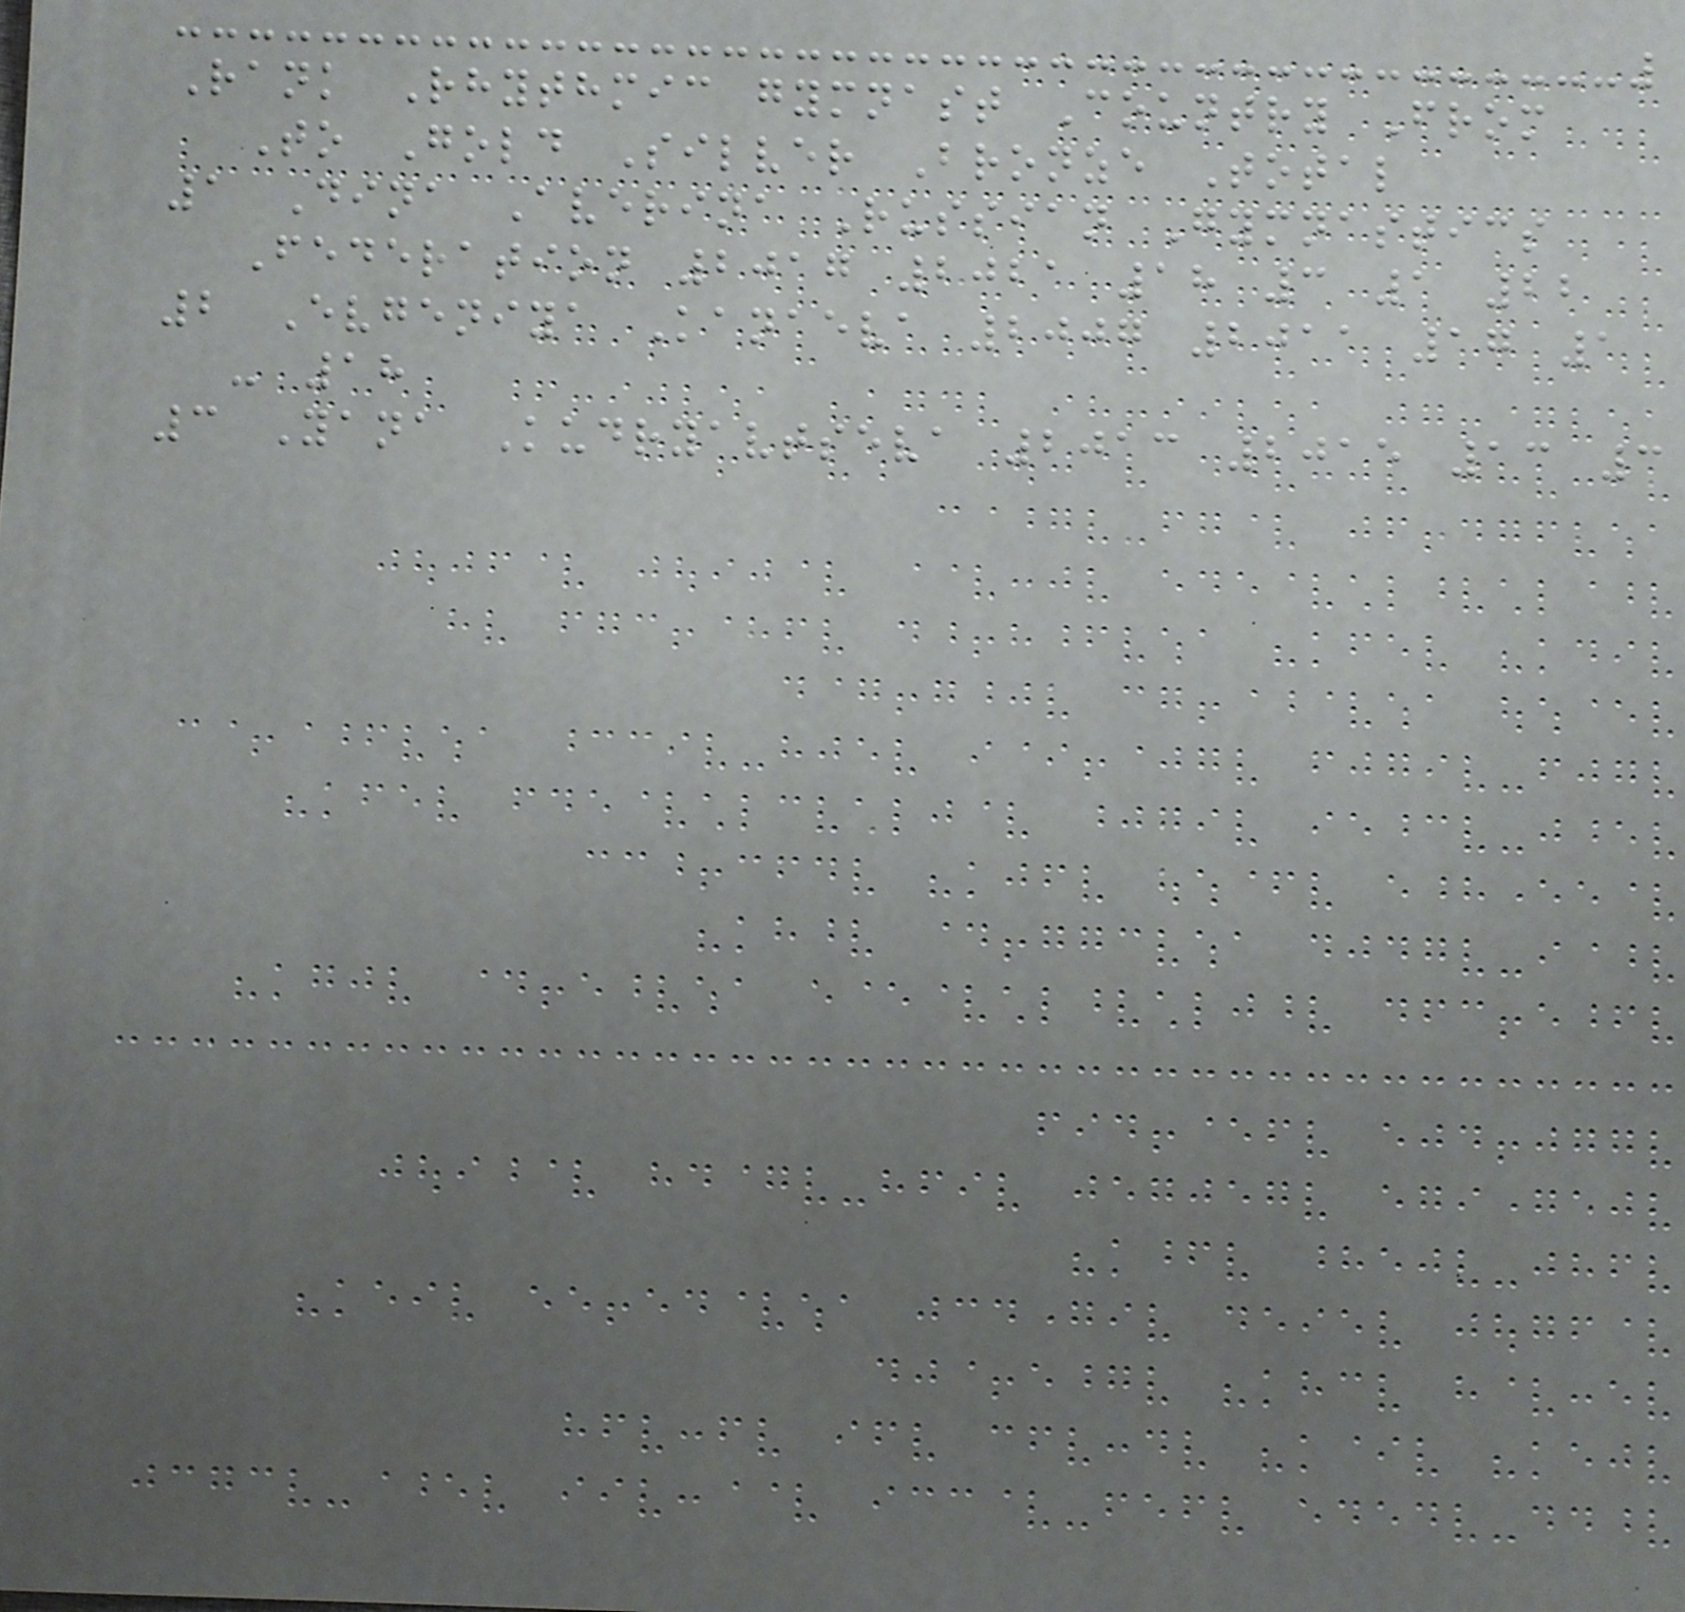Rank Rhythmic gymnast Country From
To Gold Silver Bronze Total
1 Dina Averina Russian Gymnastics
Federation 2017 2021 18 3 1 22
2 Evgeniya Kanaeva 2007 2011 17 1
- 18
3 Yana Kudryavtseva 2013 2015 13 3
